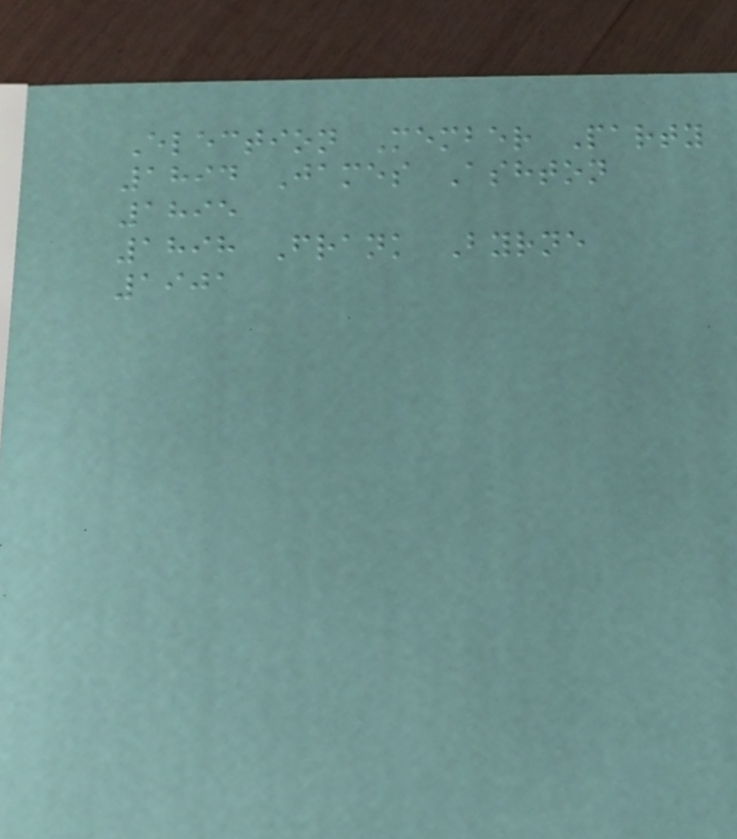Election Member Party
1894 James Ashton
1895
1898 Frank Byrne
1901
